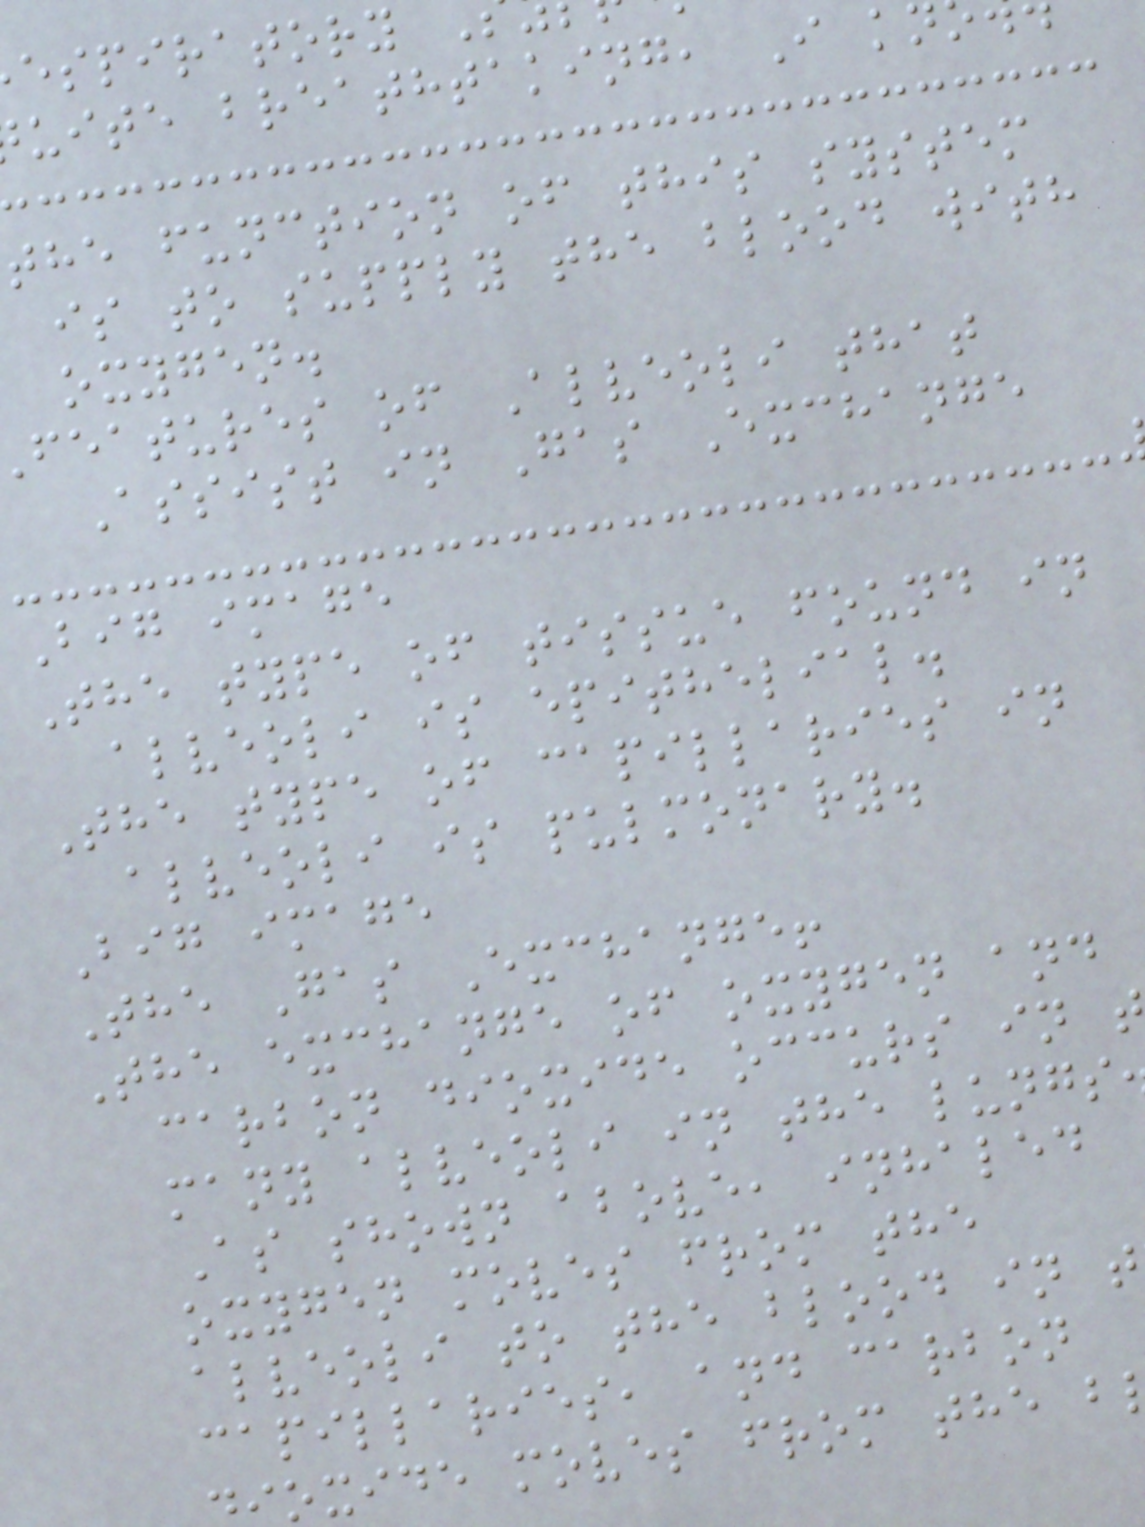espiratory
uite breathtaking, I k
the function of this system
is to supply the blood with
oxygen.
features of Alveoli that
Assist in Gas Exchange
Big image
The type of tissue found in
alveoli is epithelial.
The type of capillaries in
alveoli is pulmonary.
Big image
The Gas Exchange!
The exchange of oxygen and
carbon dioxide occurs in
many alveoli in the lungs
As shown above, inhaled
oxygen moves from the
alveoli to the blood in t
capillaries, and carbon
oxide moves from the b
